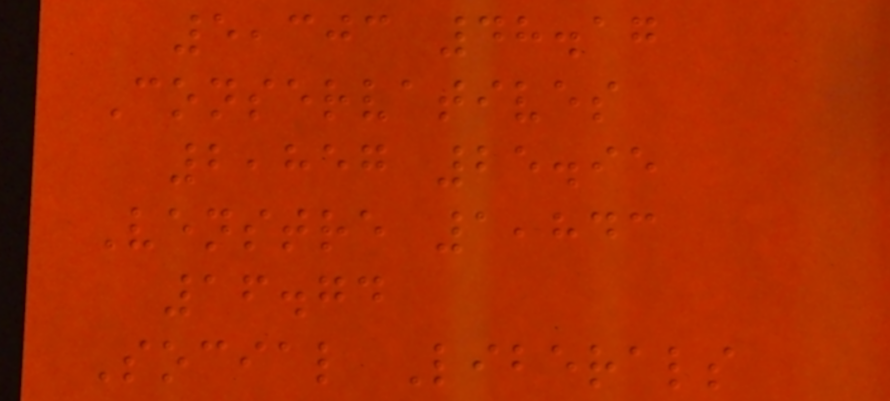5,303 48.17
Conservatives
2,857 25.95
Venstre 1,843
16.74
Social Liberals
